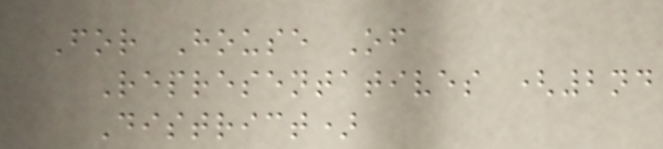For House Of
Representatives (2nd
District)
